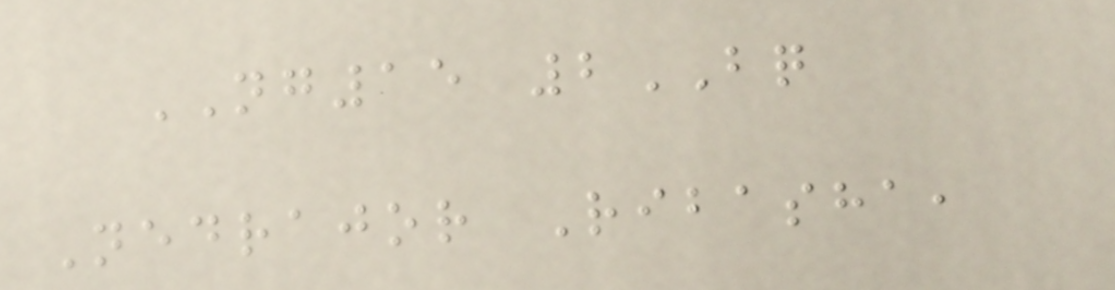NG15 2BQ
Nedrajor Ribasha,
